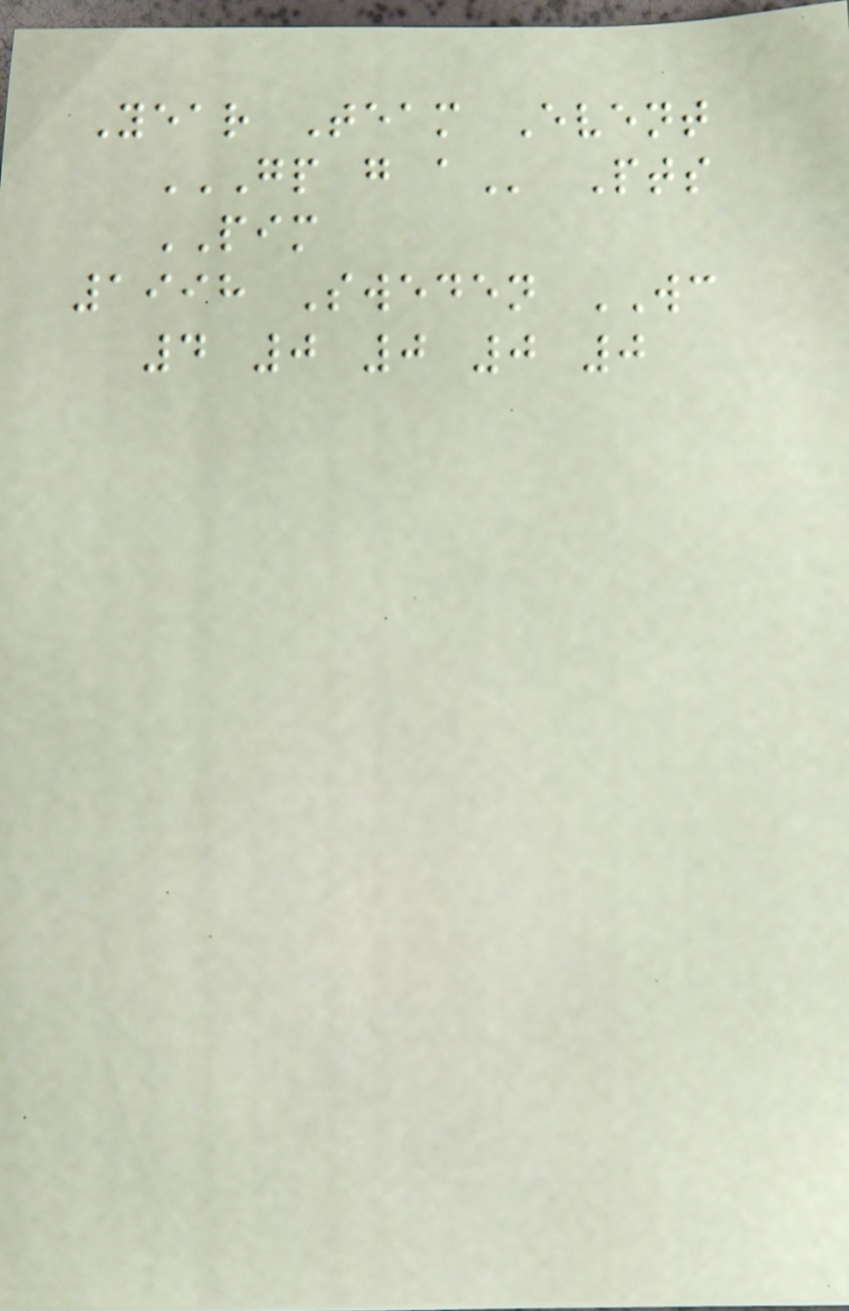Year Team Event
GP G A Pts
PIM
1998 Sweden WC
4 0 0 0 0
